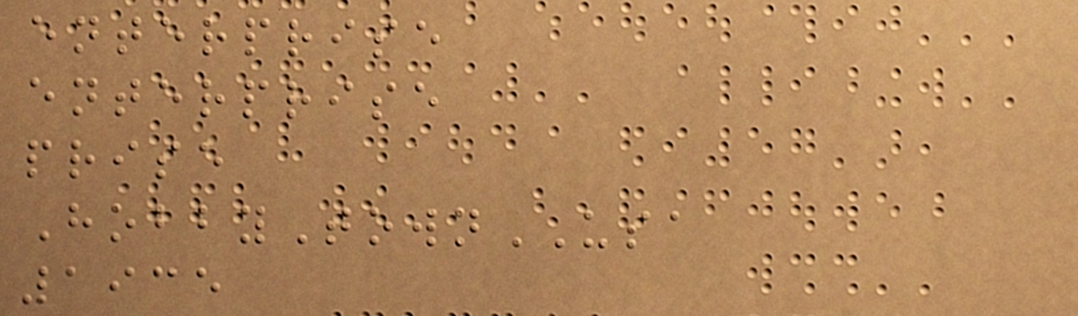enterprise
enterprise
prise
HobbyTownUSA
1935
